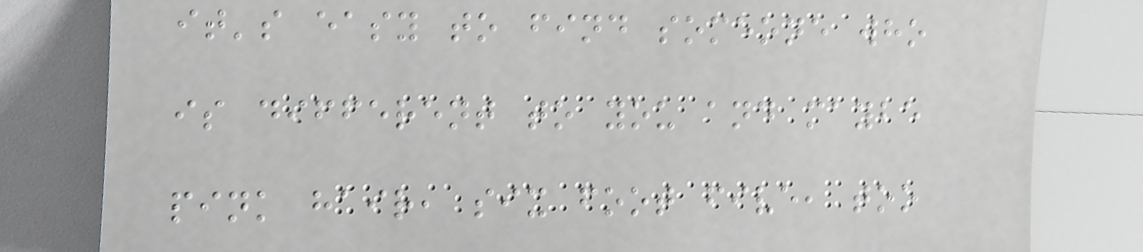it's easy to find someone who
is different to you and maybe
pink hair, six foot five, too
